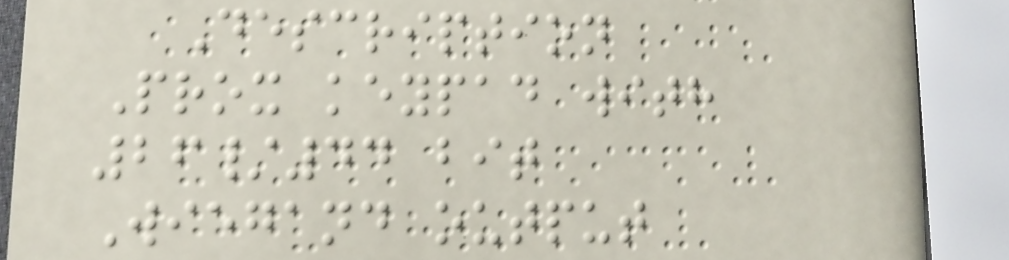Description
Prox keypad with
26/44 bit
Wiegand output
